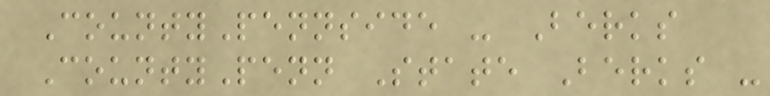CountyPennside - Berks
CountyPenn State Berks -
